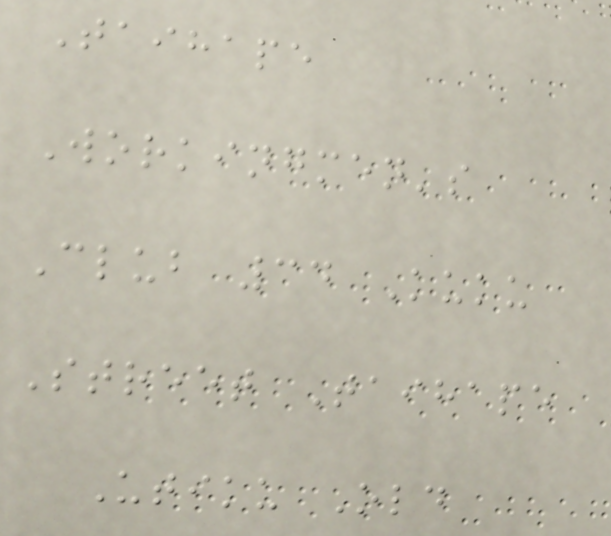Taihape
Workingmen's
Club 34 Kuku
Street Taihape
Utiku Old
